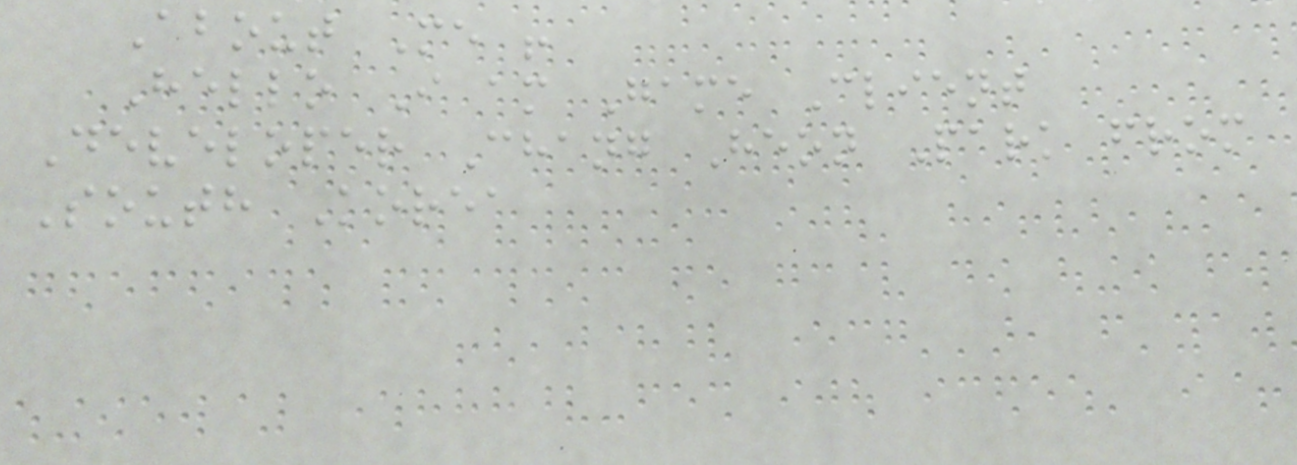About Me !
Hello I am Game Client
Developer Chang Heon Park from
South Korea
